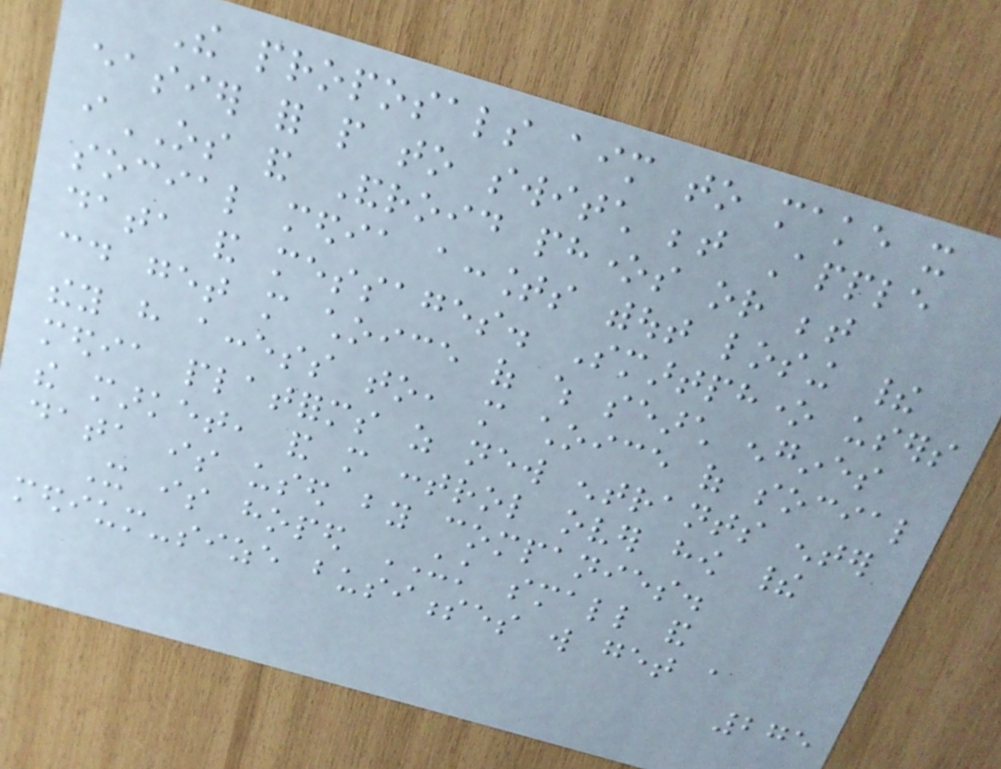The proposals aim to make it
easier for people to switch between Apple
iOS and Android phones or between
social media accounts without losing their
data and messages. Smartphone users
could get more choice of which search engines
they have access to, more choice of social
media platforms as new entrants enter
the market, and more control over how their
data is used by companies.
It is hoped UK small and
medium-size businesses will get a
275
